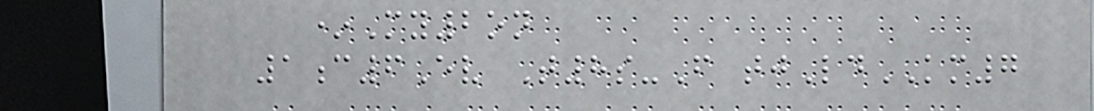*My2on
1c6Ev T8s-F tjLdKM7
